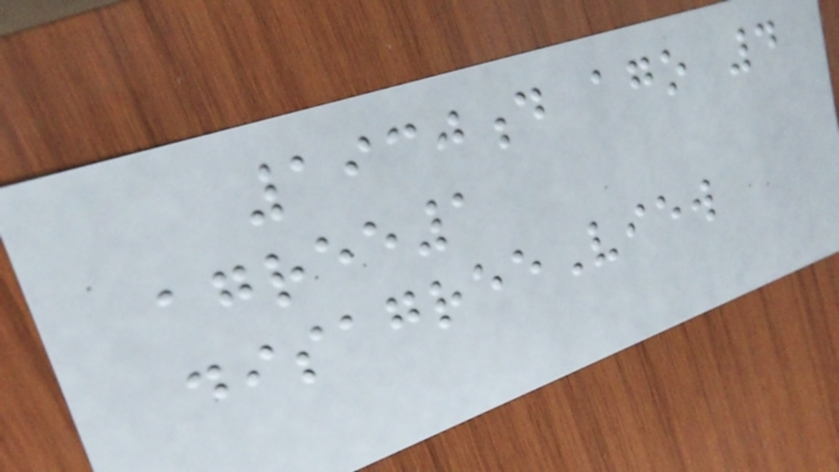1930d ago 4
agree1
disagreeView
